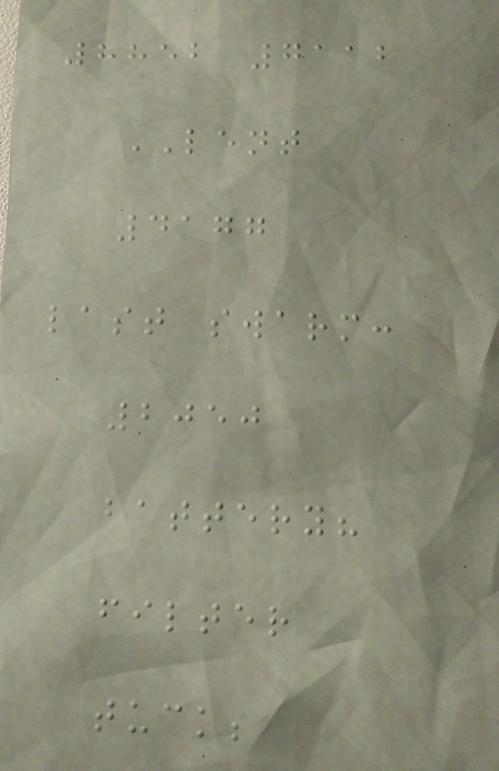8852 7112
LENT
4177
last swarm:
2050
battery?
filter
tuck;
